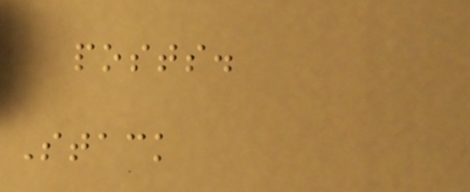posts.
Stack
